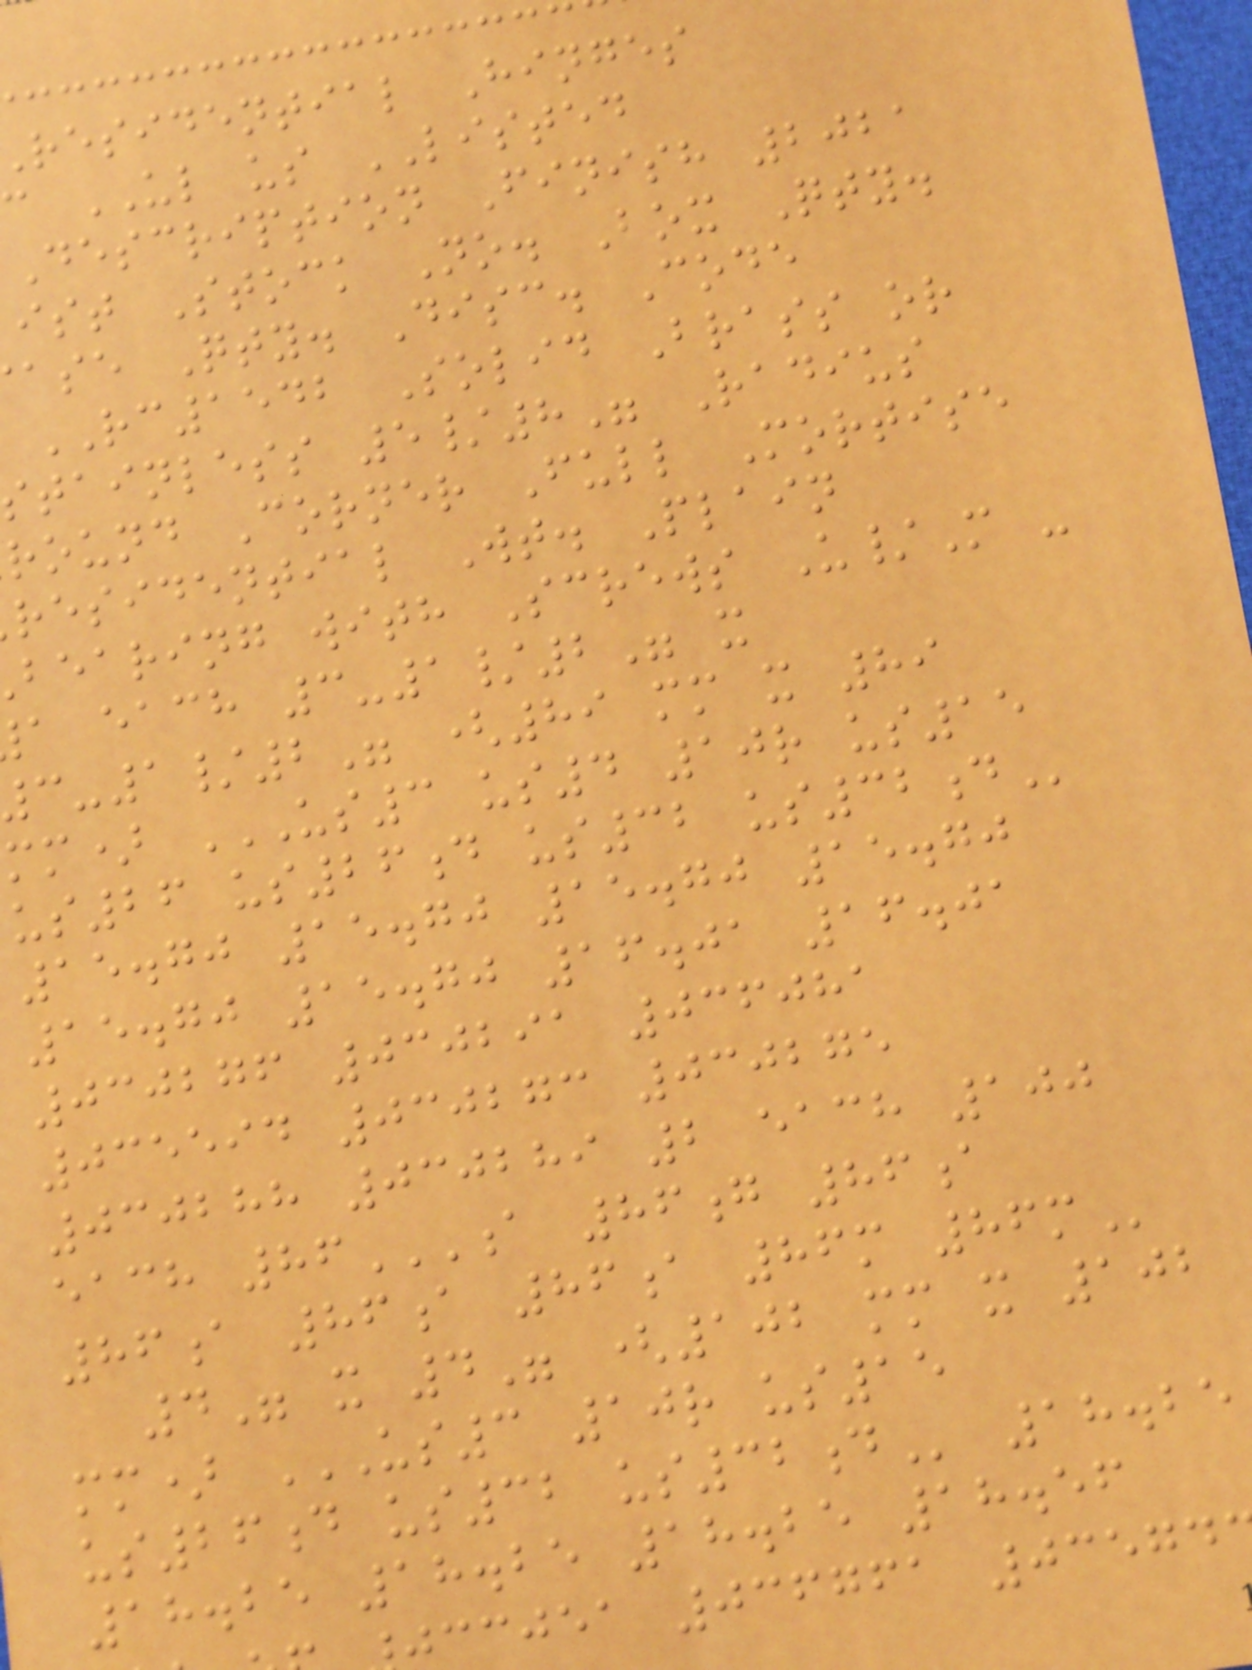residential Hinges
c UL us LISTED
Description Finish 2021
ist Stock No. Box Qty.
ase Qty. Disc. Code
RC1542 Solid Brass or
tainless 5/8" Radius
round Corner Full Mortise
residential Wt. Plain
bearing with Screws U/M -
a each 3-1/2" x
-1/2" (89 mm x 89
mm) US3 US4 10R US15
us26 us26d us32
15.70 15.70 15.70 15.70
15.70 15.70 16.01 16.01
030276 030291 036081
035594 030273 030275
030288 030289 2 each 100
each 86A 86G 86A
86a 86a 86a 86m
4" x 4" (102 mm x 102
mm) US3 10R US15
us26d us32
18.25 18.25 18.25 18.56
ccjea 036761 03574
